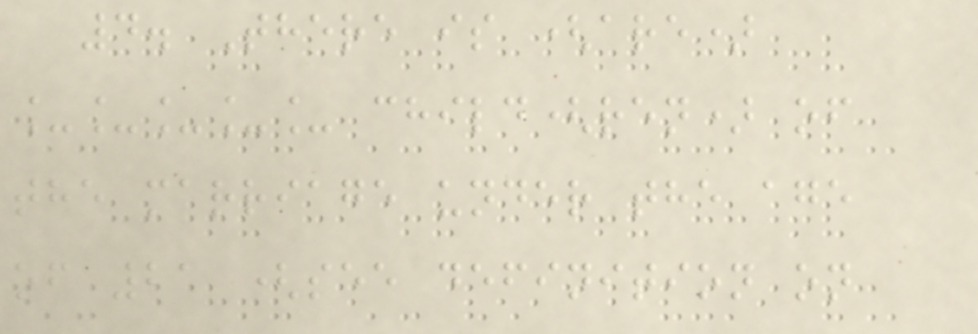4. There is (are)
_____ child(ren) of
the marriage under the age
of 21 (see definition on
